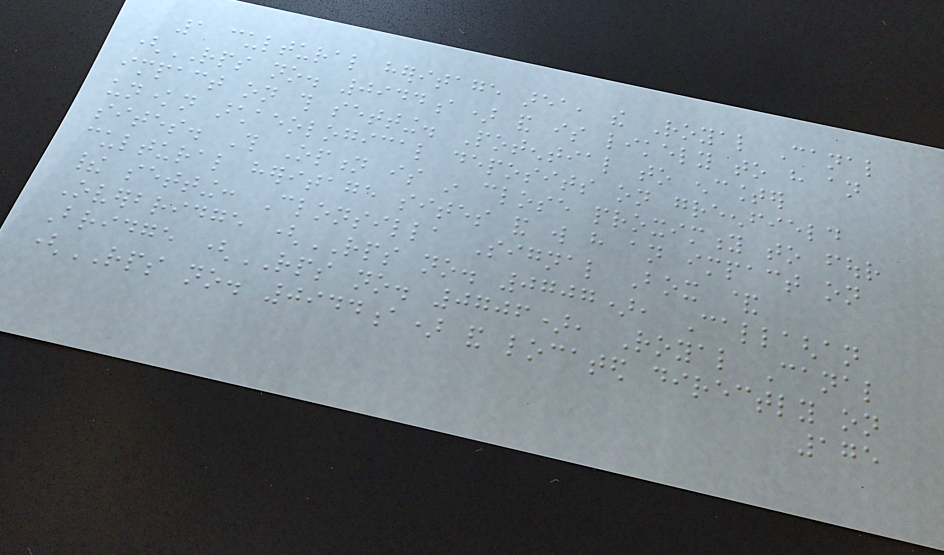1 cultural heritage area, the Royal Canal
(RPS no. 0944a) and is likely to have an
impact on this setting. Potential to encounter
unknown archaeological deposits on greenfield
sites. This Option is in close proximity to four
cultural heritage sites and will have an impact on
their setting: Clonsilla Signal Box &
Overbridge (RPS no. 0707), Callaghan
Bridge (RPS no. 0706), Royal Canal
(RPS no. 0944a) and located directly on
175
